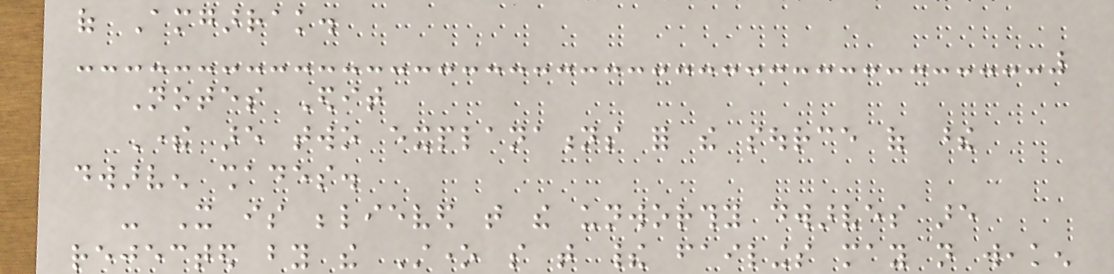of Amgarrak.
Notes Edit
There are two explanations for the source of these
dwarven shades.
- It is believed that the unworthy dwarves are
rejected by the Stone so that their failings may not weaken
